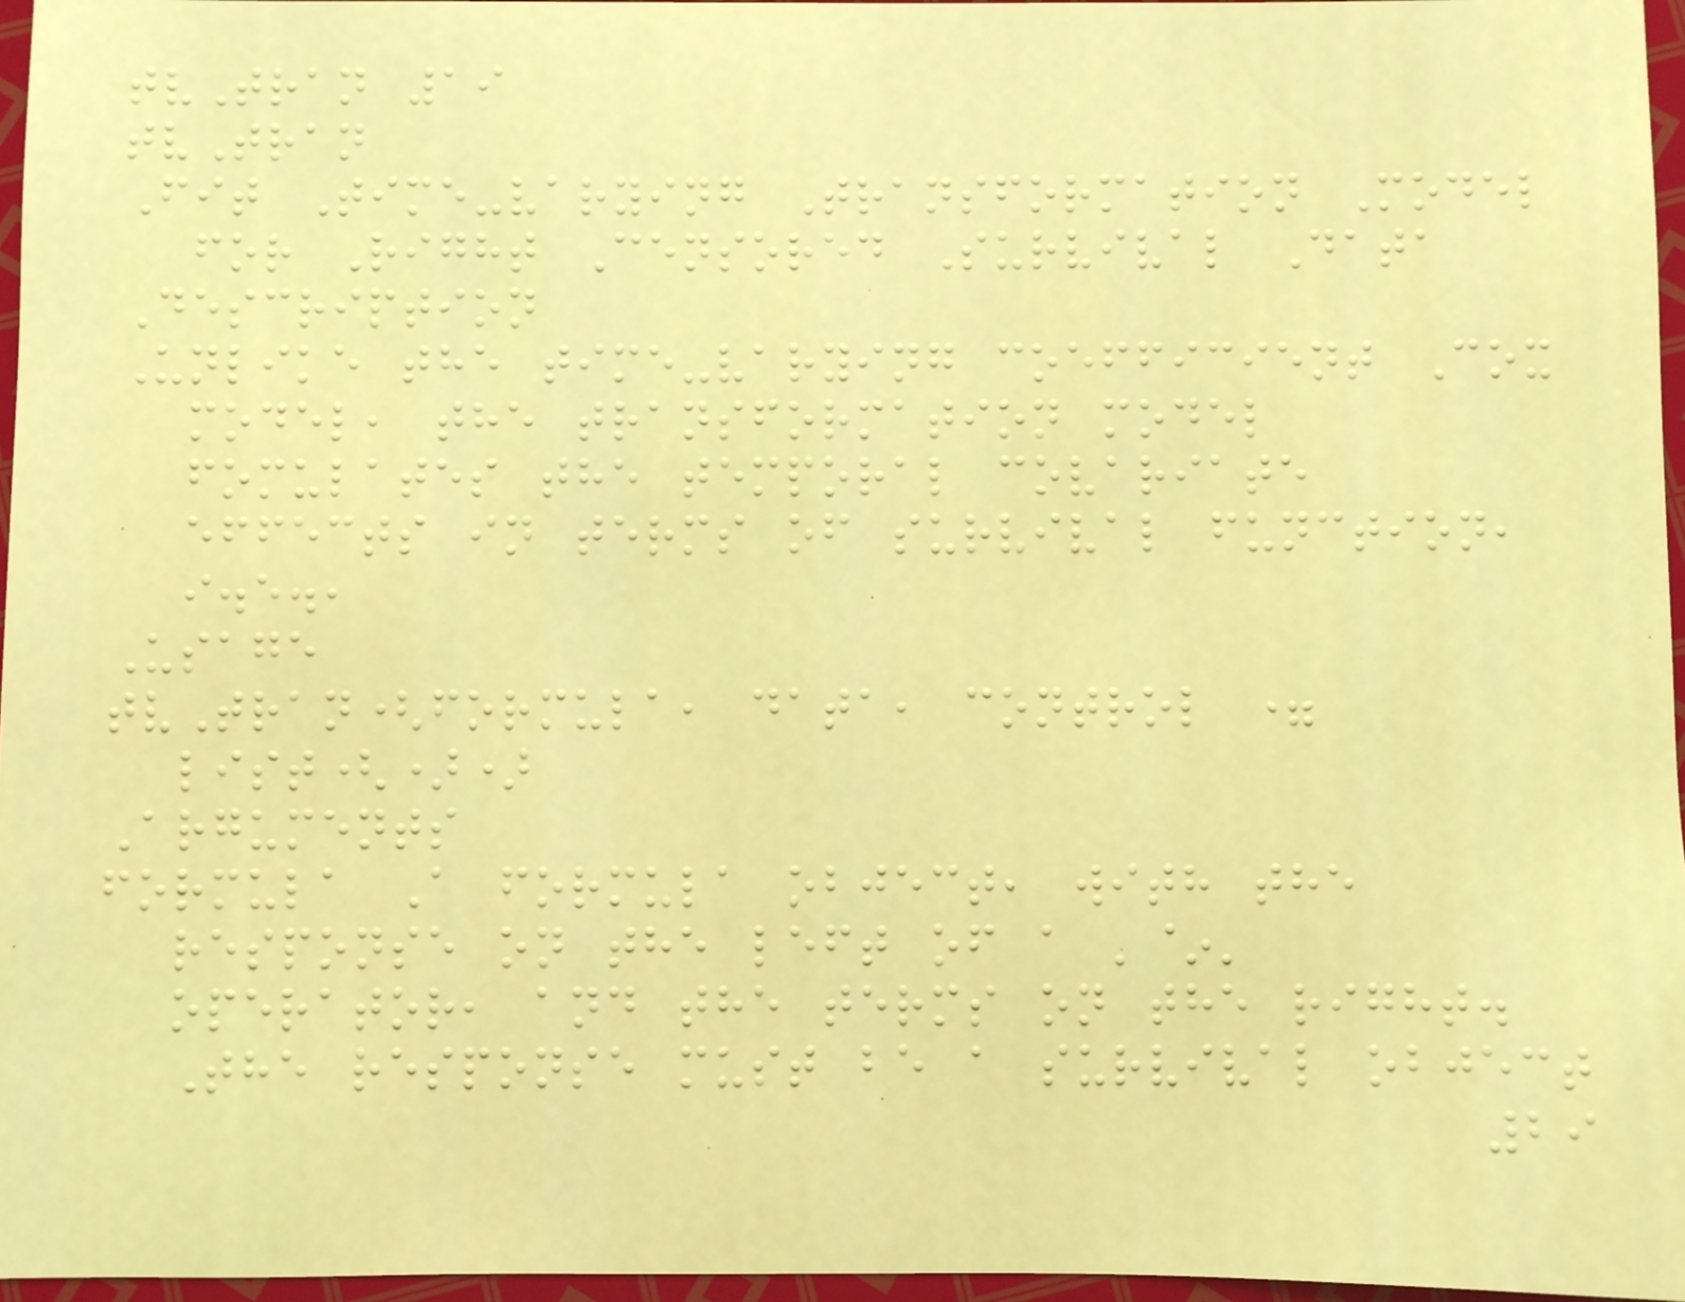tvTran 19
tvTran
Fit Time-varying Transformation Model
for Right Censored Survival Data
Description
Unlike the time-varying coefficient Cox
model, the transformation model
fomulates the temporal covariate
effects in terms of survival function,
i.e.,
Usage
tvTran(formula, data, control =
list())
Arguments
formula A formula object, with the
response on the left of a '~'
operator, and the terms on the right.
The response must be a survival object
29
